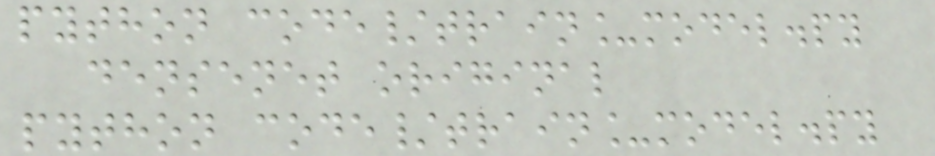python code/train_model.py
densenet original
python code/train_model.py
